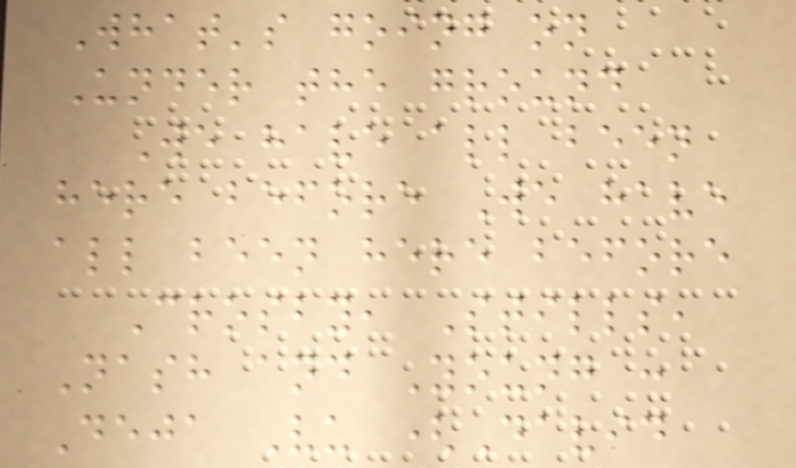What's going on
Under the ground
We have all been
here before We have
all been here before
Crosby, Stills,
Nash and Young :
Deja Vu (David
